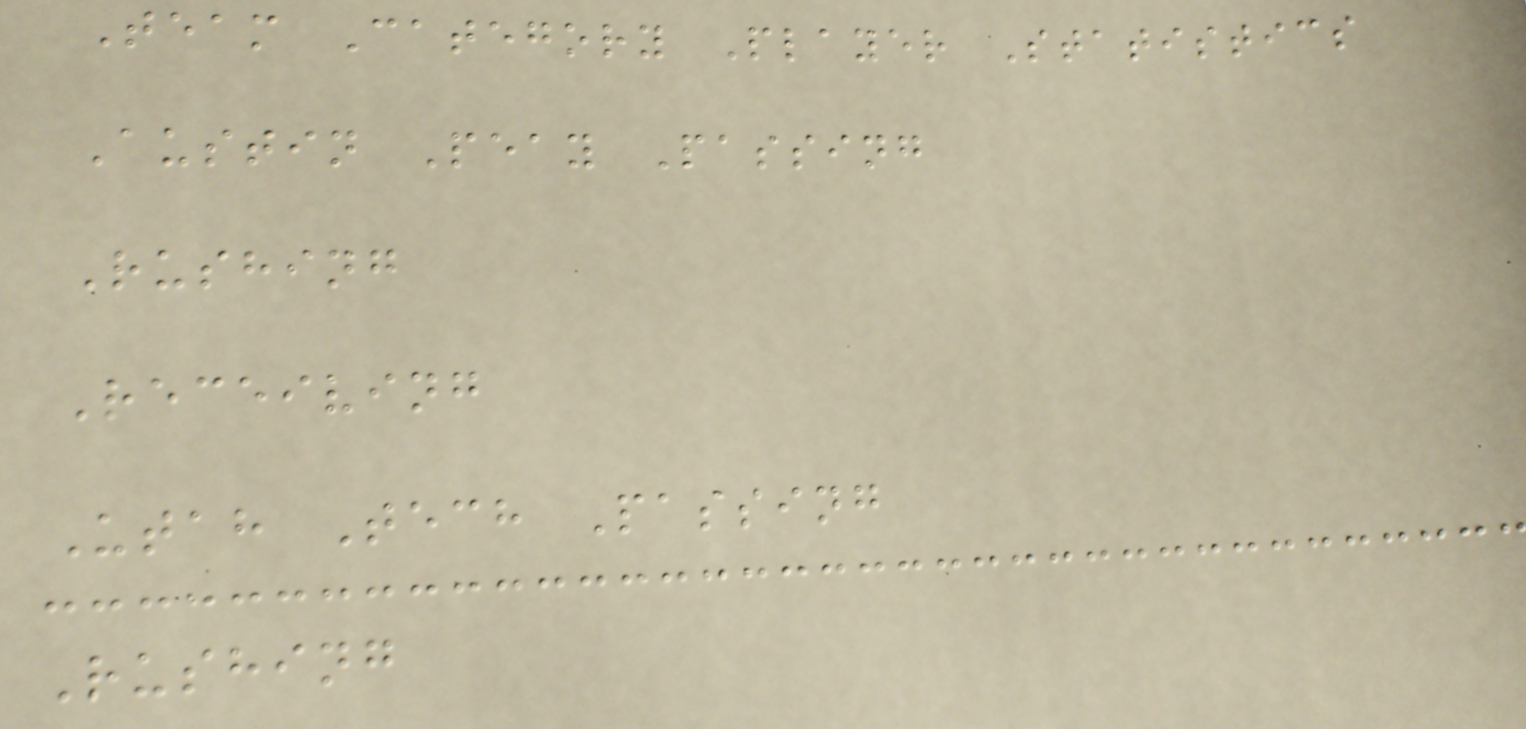Team Category Player Statistics
Austin Peay Passing
Rushing
Receiving
Utah Tech Passing
Rushing
